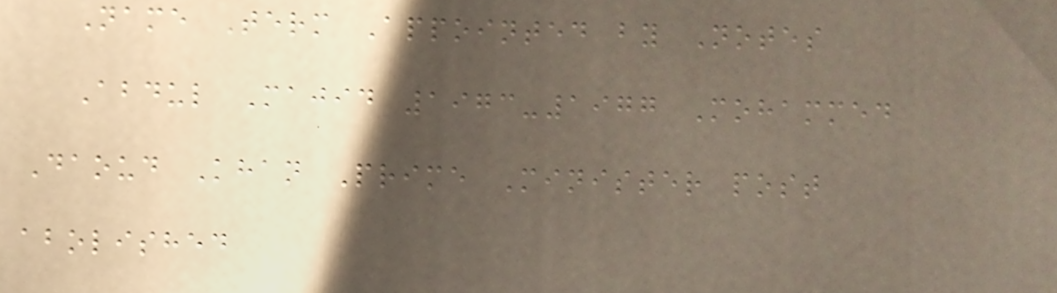Name Term Appointed by Notes
Abdul Majid 1973-1977 Mohammed
Daoud Khan Prime Minister post
abolished
